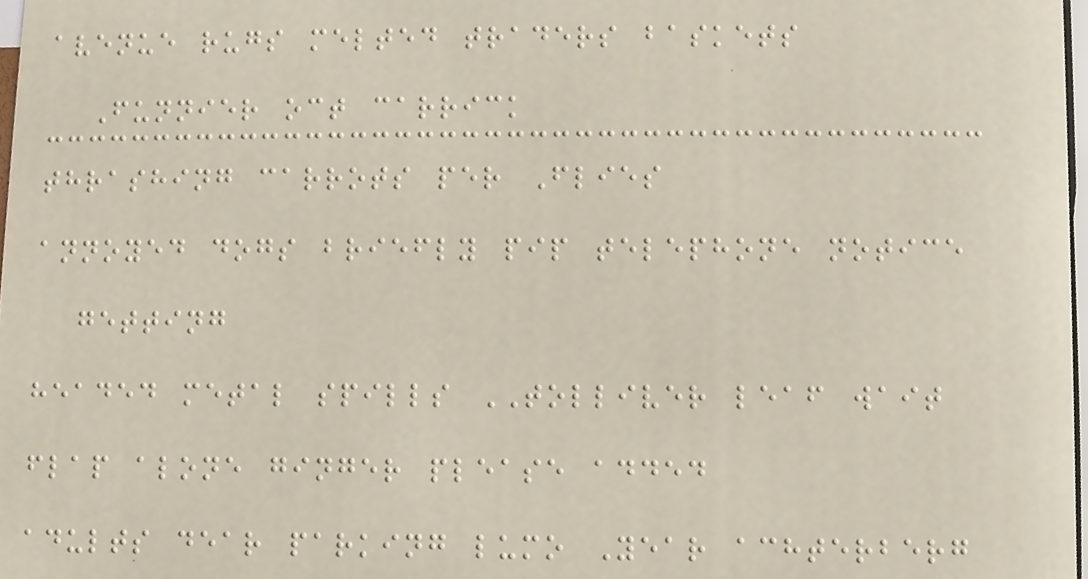avenue rugs melted traders baskets
Funnier oct carrick
thrashing carrots per Flies
annoyed dogs briefly pip telephone notice
getting
headed metal spills TOLLIVER leaf wait
flap alone ginger please added
adults dear parking lumo Year achterberg
